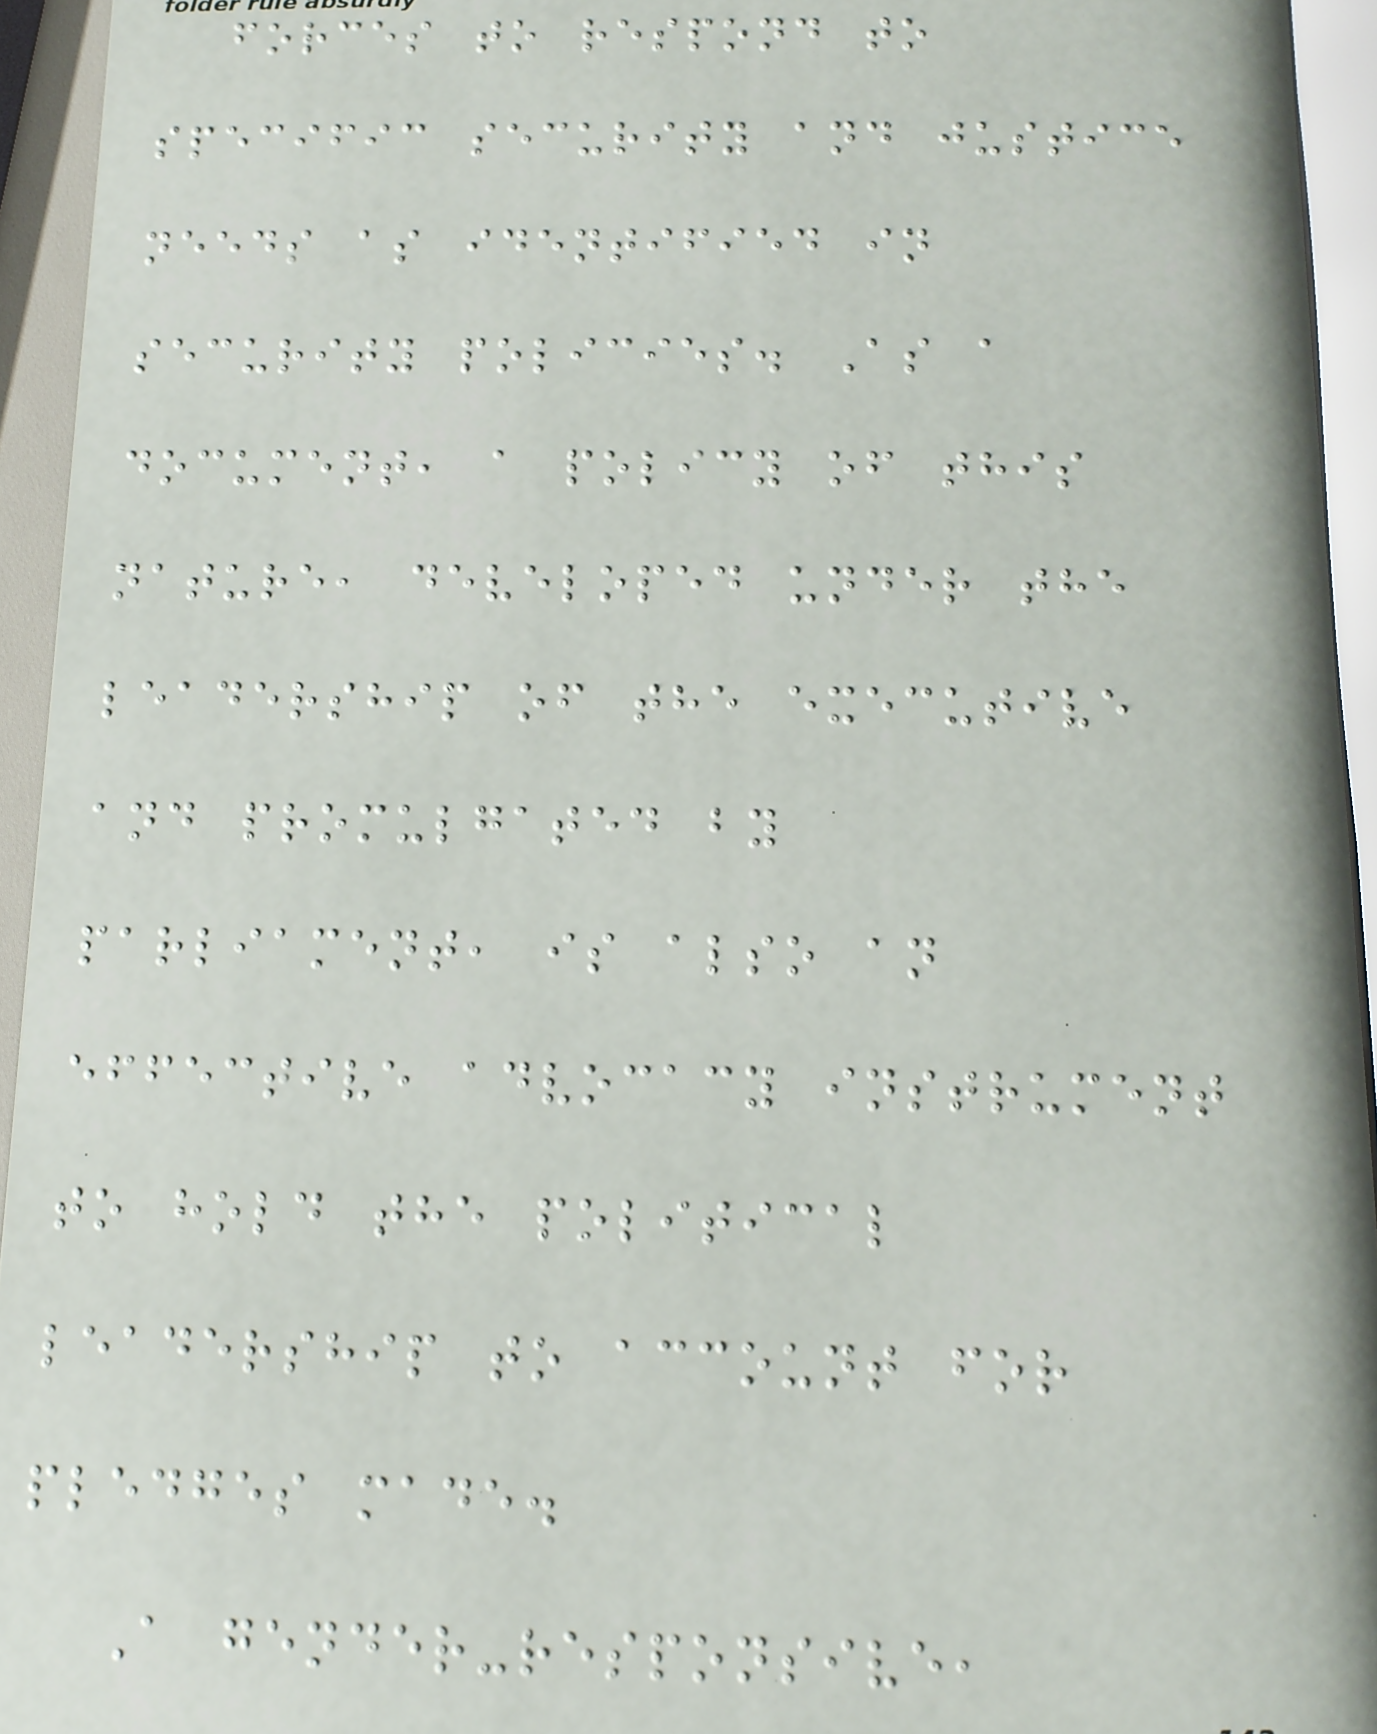forces to respond to
specific security and justice
needs as identified in
security policies. As a
document, a policy of this
nature, developed under the
leadership of the executive
and promulgated by
parliament, is also an
effective advocacy instrument
to hold the political
leadership to account for
pledges made.
A gender-responsive,
